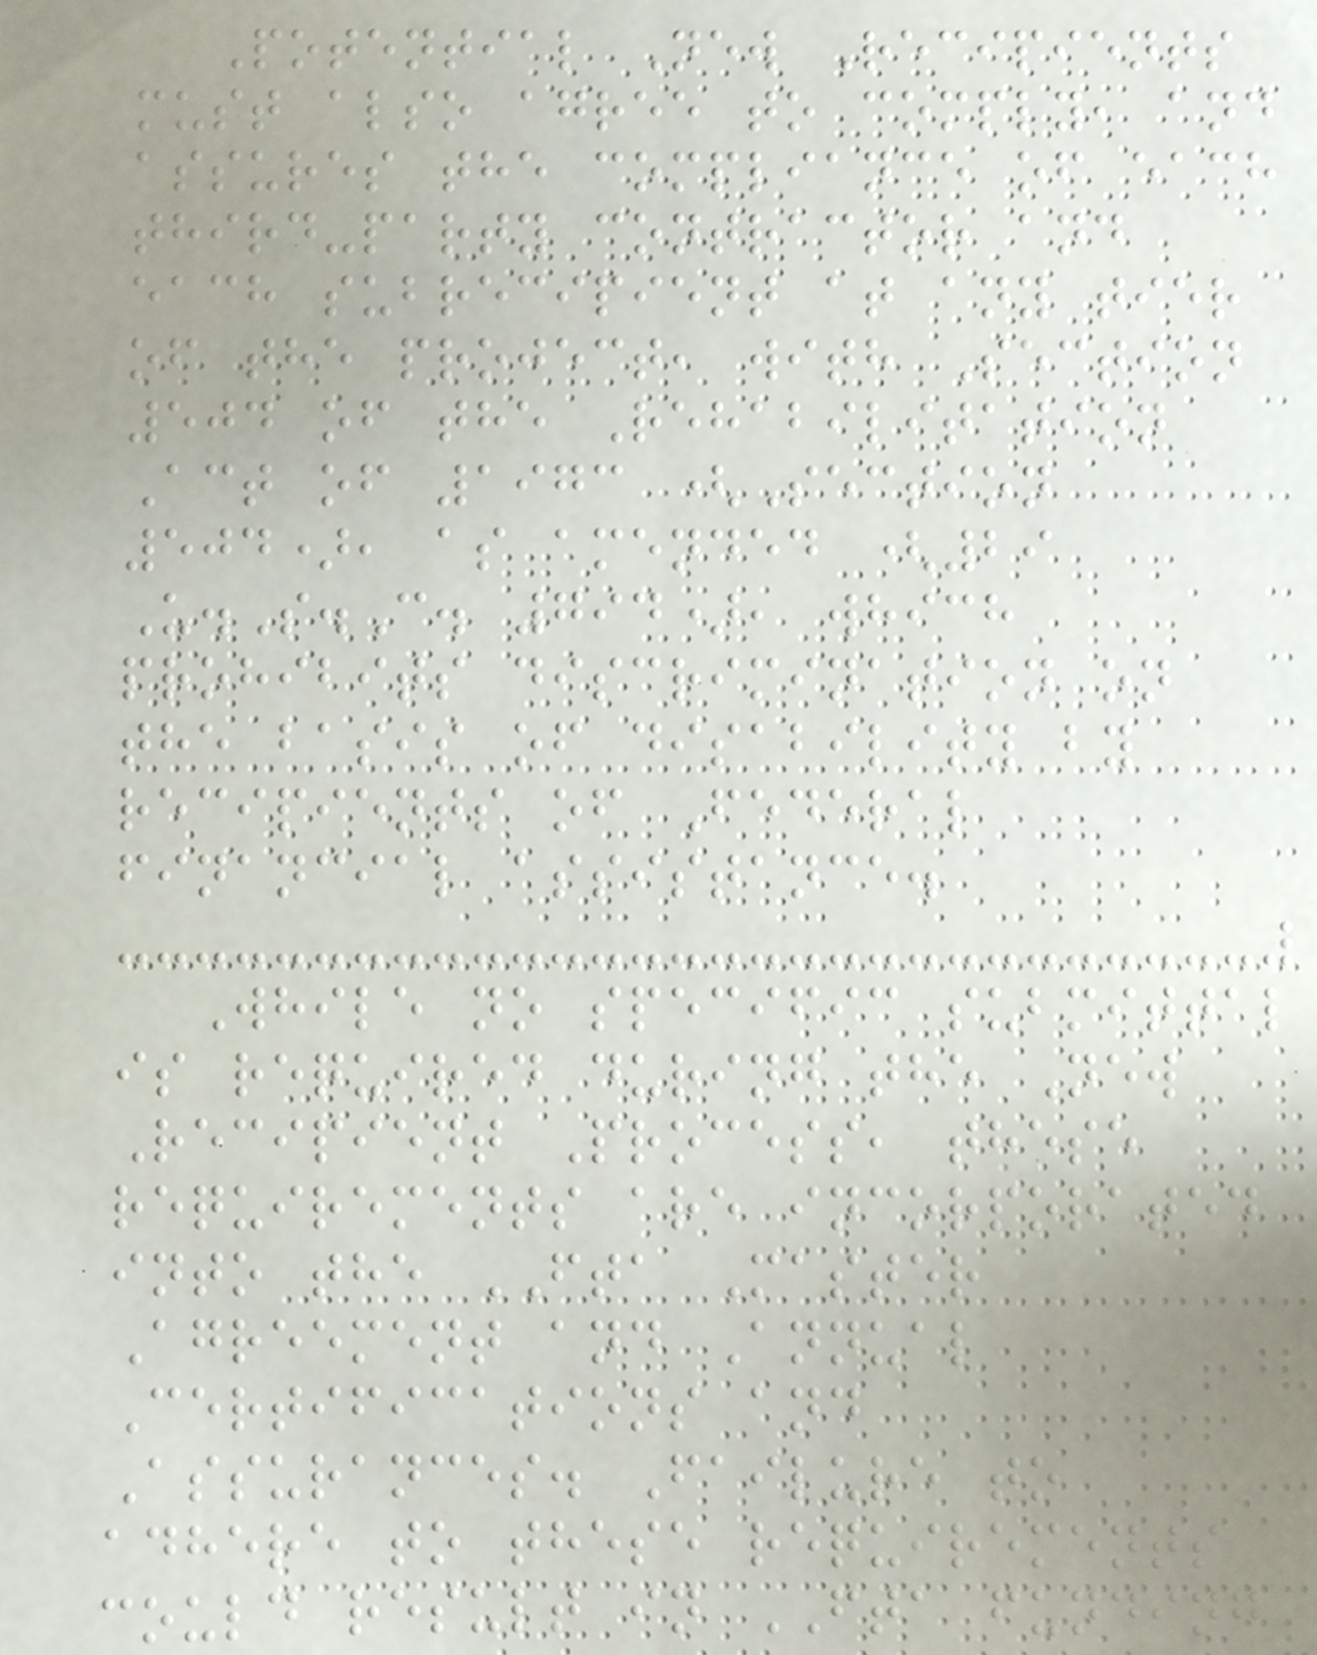Potential New Recipients
must also agree to comply, and
assures the compliance of each
third-party contractor and
each subrecipient at any tier
of the project, with Section
504 of the Rehabilitation
Act of 1973 (Section
504), as amended (29
U.S.C. 794), which
prohibits discrimination on
the basis of disability by
recipients of Federal
financial assistance.
While no specific submittal
is required during the New
Recipient Process, these
requirements are incorporated
into the FTA Master
Agreement and Annual
Certifications and
Assurances. Failure to
adhere to these requirements
could result in FTA funding
